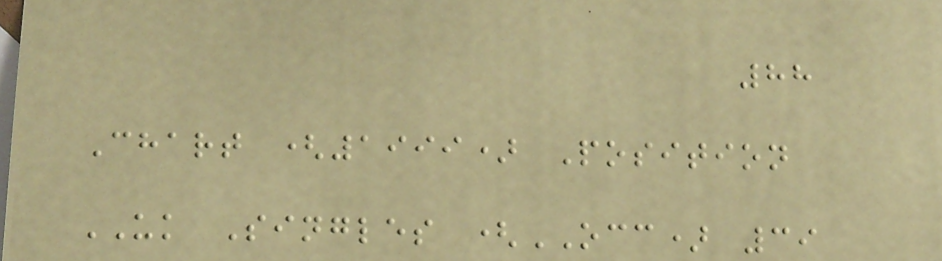88
Chart (1999) Position
UK Singles (OCC) 39
